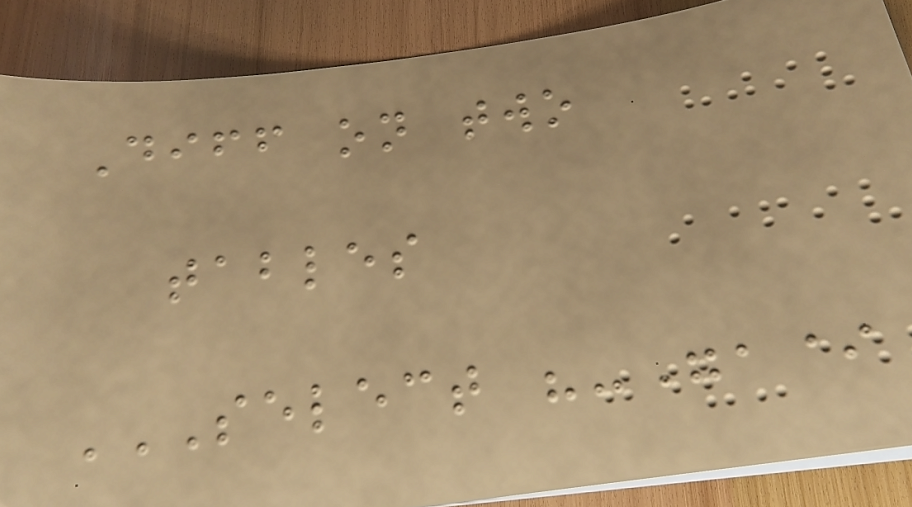Diff on two
tables
SELECT "-",*
